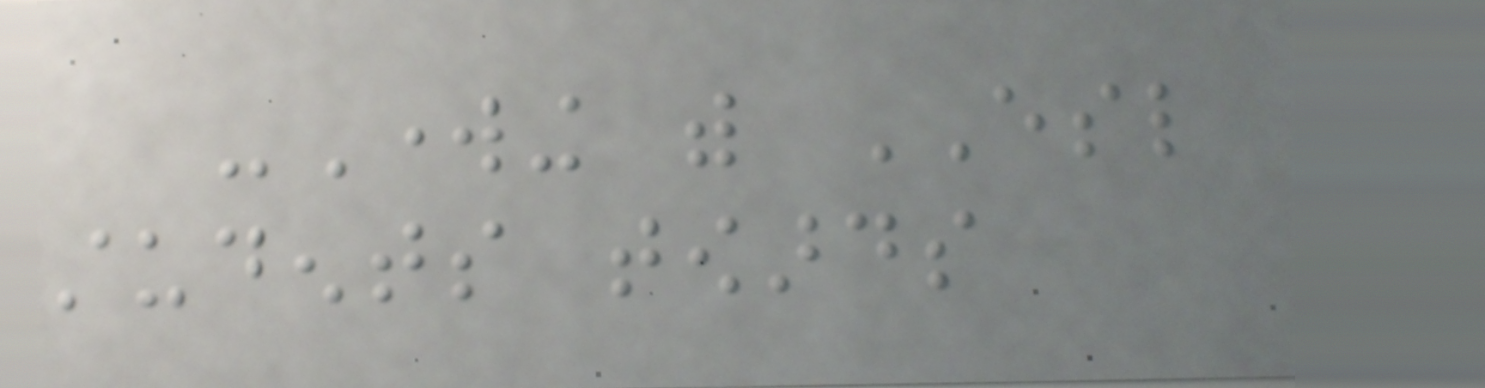-Working with ESL
students towards
